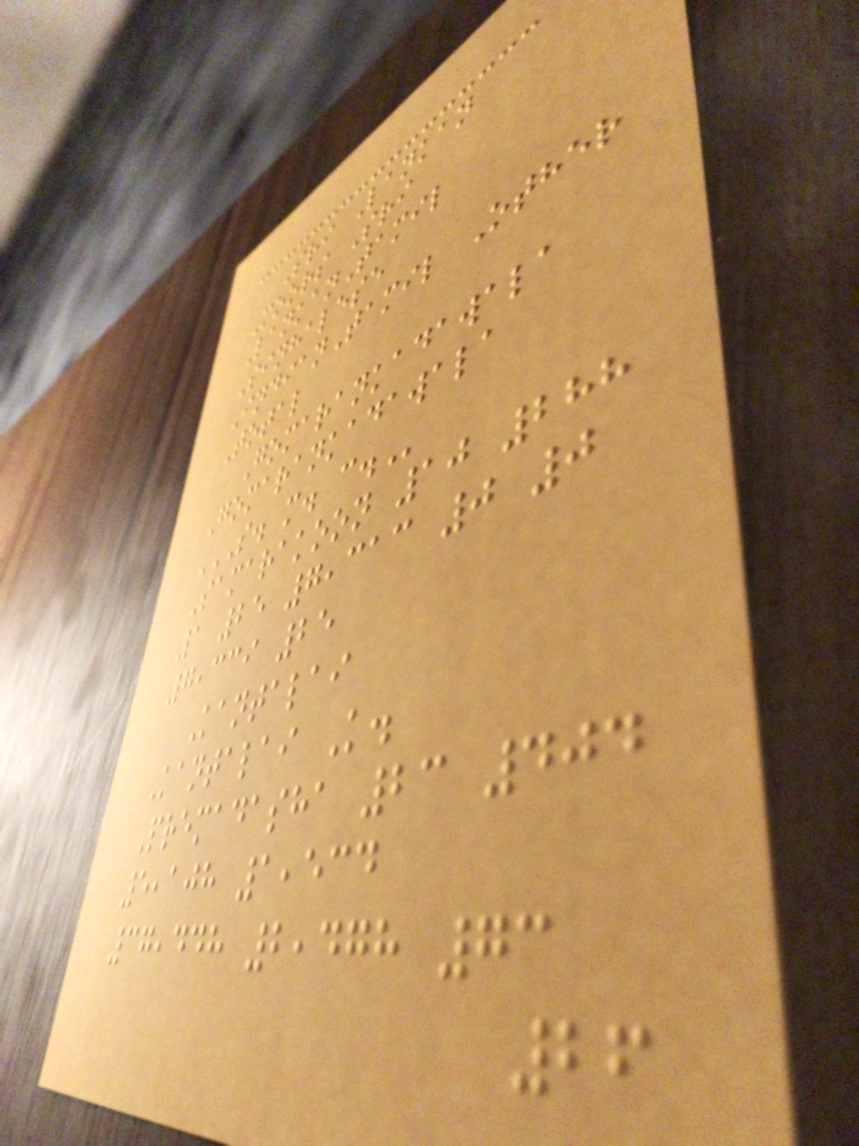Sri Lankan
Moors Sri
LankanTamil
Sinhalese
IndianTamil Other
Total
Gomarankadawala
Gomarankadawala
S. M. C.
Samarakoon 10 288
1 25 7,313 0 0
7,339 25
Kantalai
Kantalai K.
Premadasha 23 404
5,108 1,534
37,448 2,478 73
26
